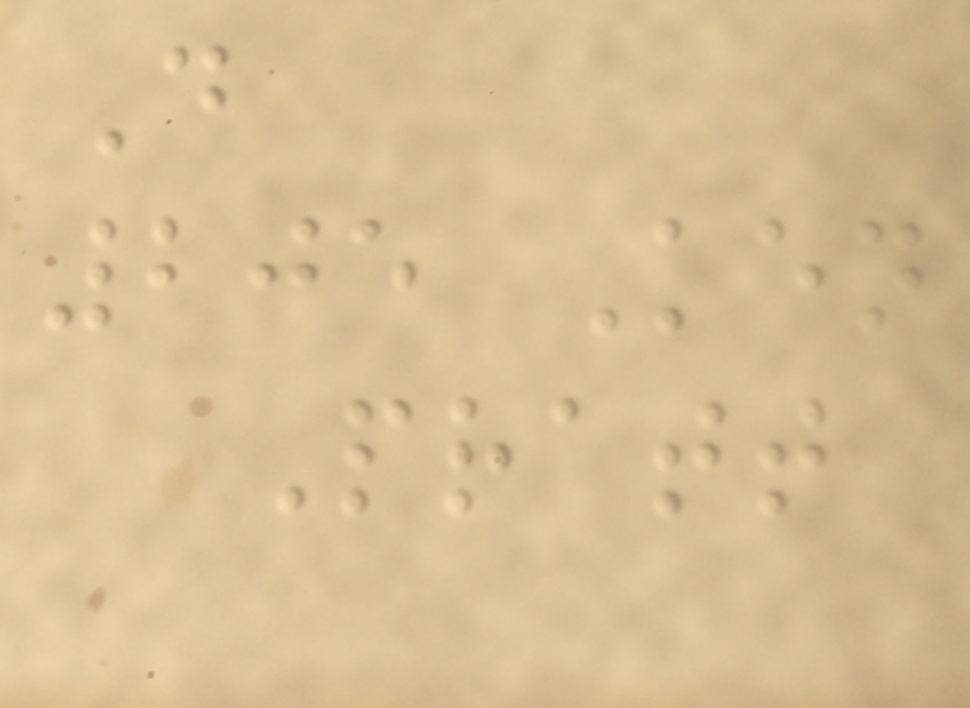D
205 Ken
Pratt
